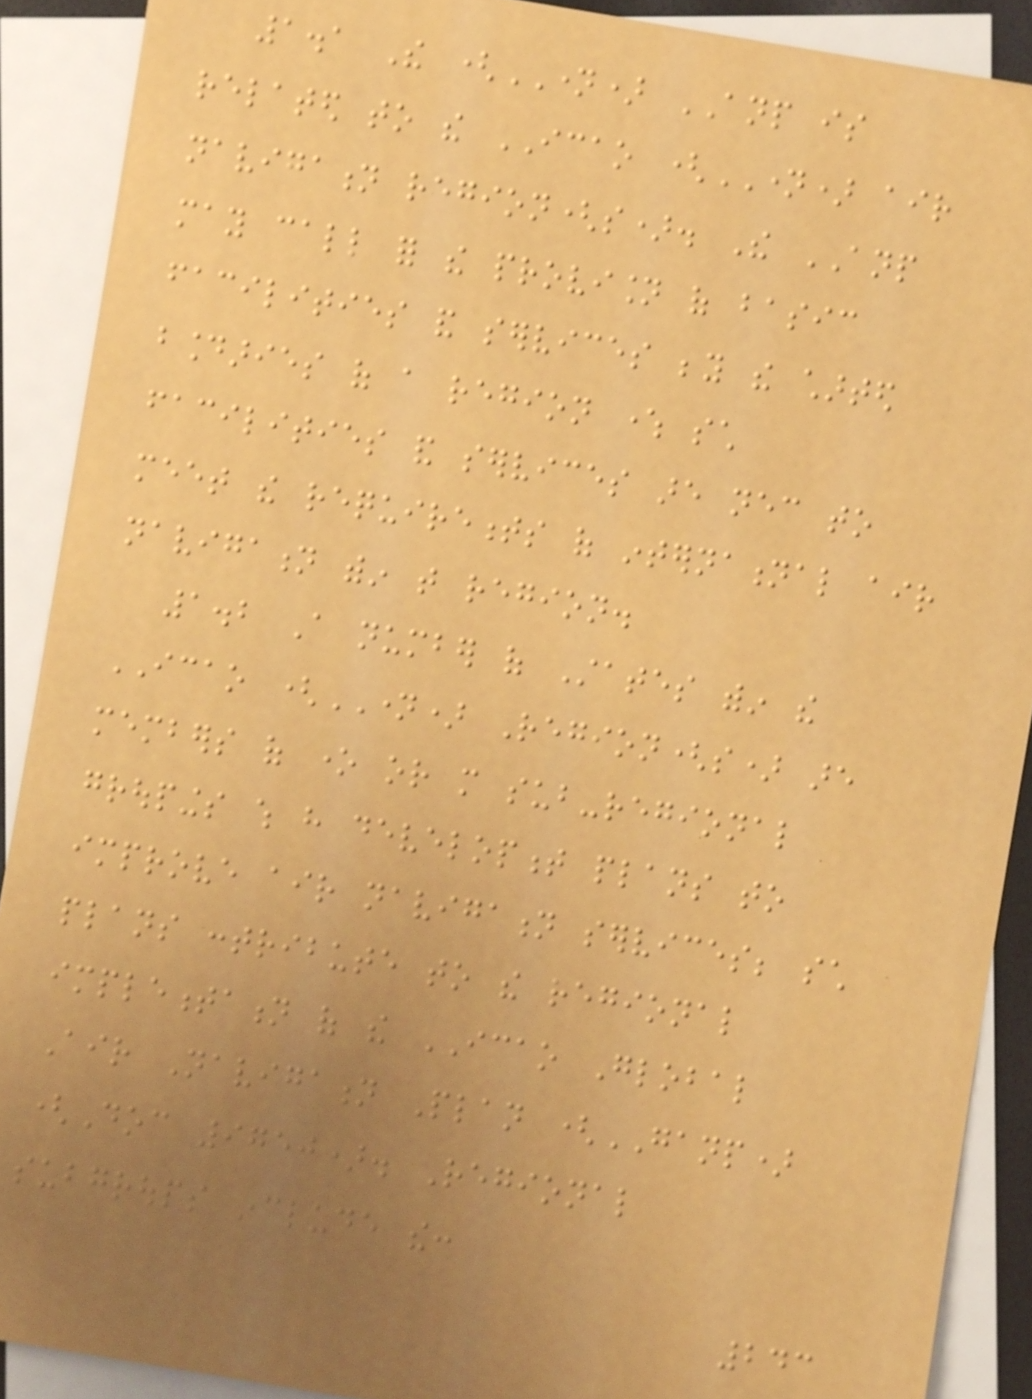1.1 The (NAME) ANP is
related to the ICAO (NAME) air
navigation region(s). The ANP
may call for the provision of basic
facilities and services beyond the charted
boundaries of a region where such
facilities and services are necessary to
meet the requirements of international air
navigation within that region.
1.2 A number of States within the
ICAO (NAME) Region(s) are
members of one or more sub-regional
groupings which have development plans to
improve air navigation services; such
plans contribute to the regional
implementation of the ICAO Global
Air Navigation Plan (GANP)
(Doc 9750). Regional
subgroups include the:
243
